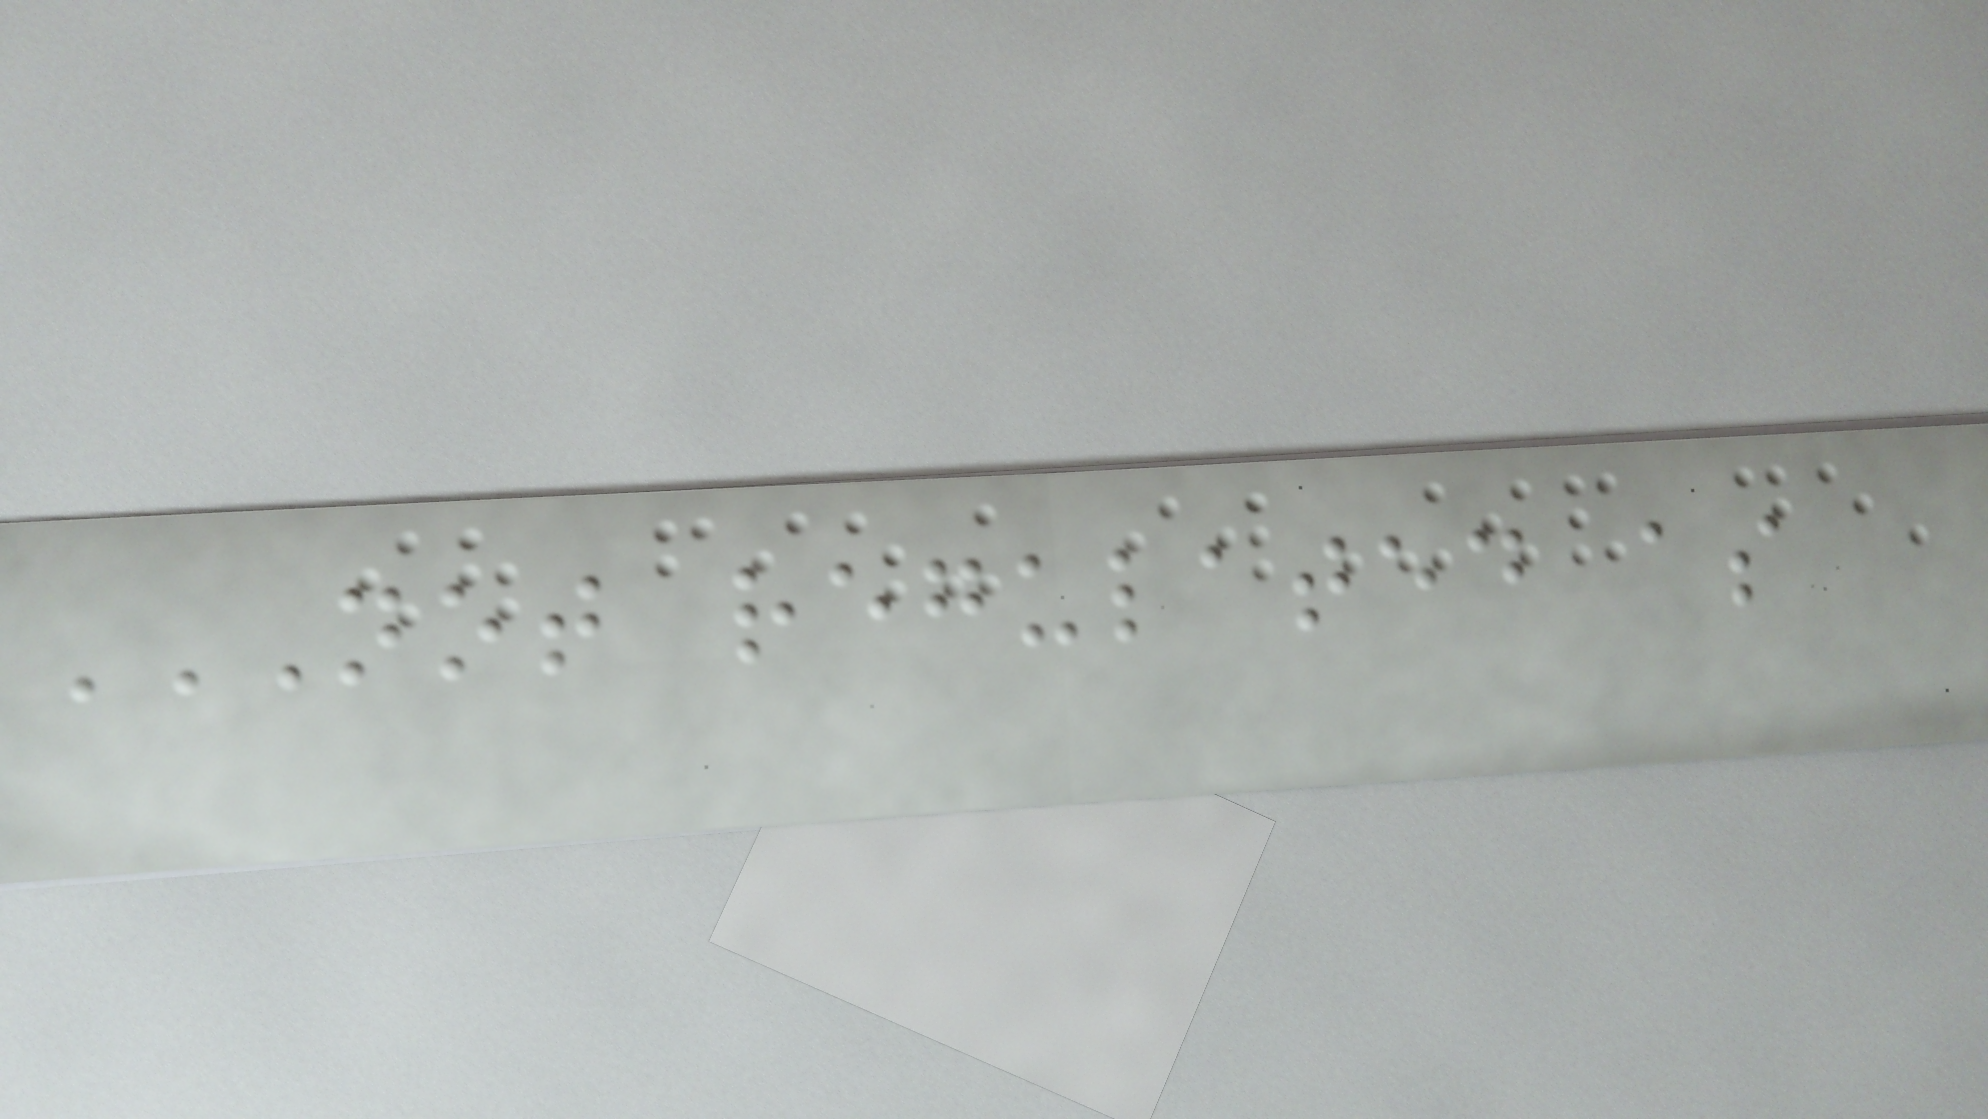NOT REGULATED AS
